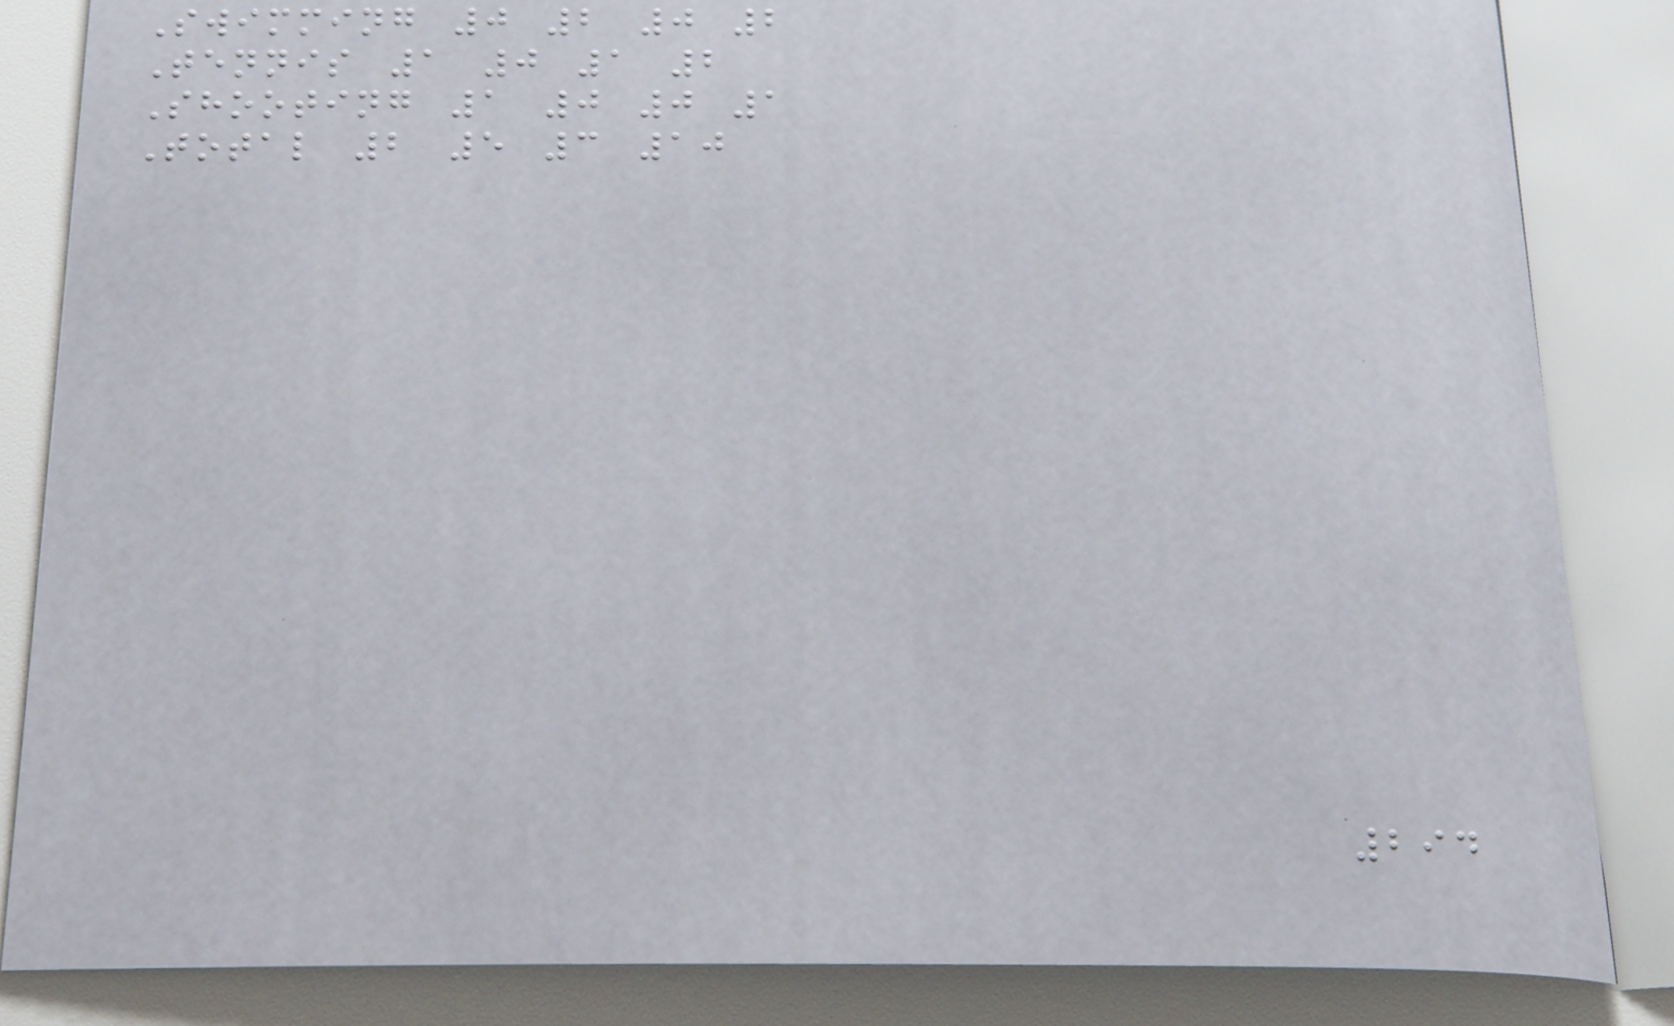Swimming 0 2 0 2
Tennis 1 0 1 2
Shooting 1 0 0 1
Total 2 5 3 10
294
